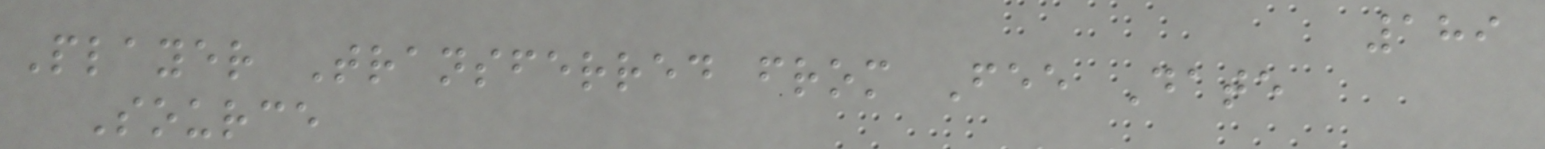189
Player Transferred from Fee Date
Source
